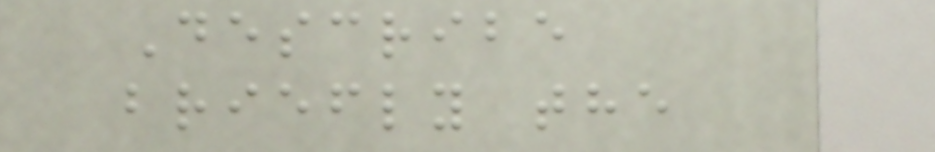Describe
briefly the
